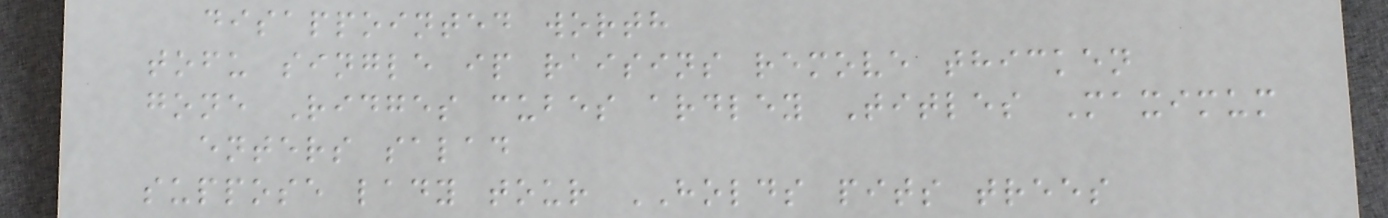disappointed worth
tofu single ip raisins remove thicken
gone Ridges cubes ardley Titles Maximum
enters salad
suppose lady tour HOLDS pits trees
